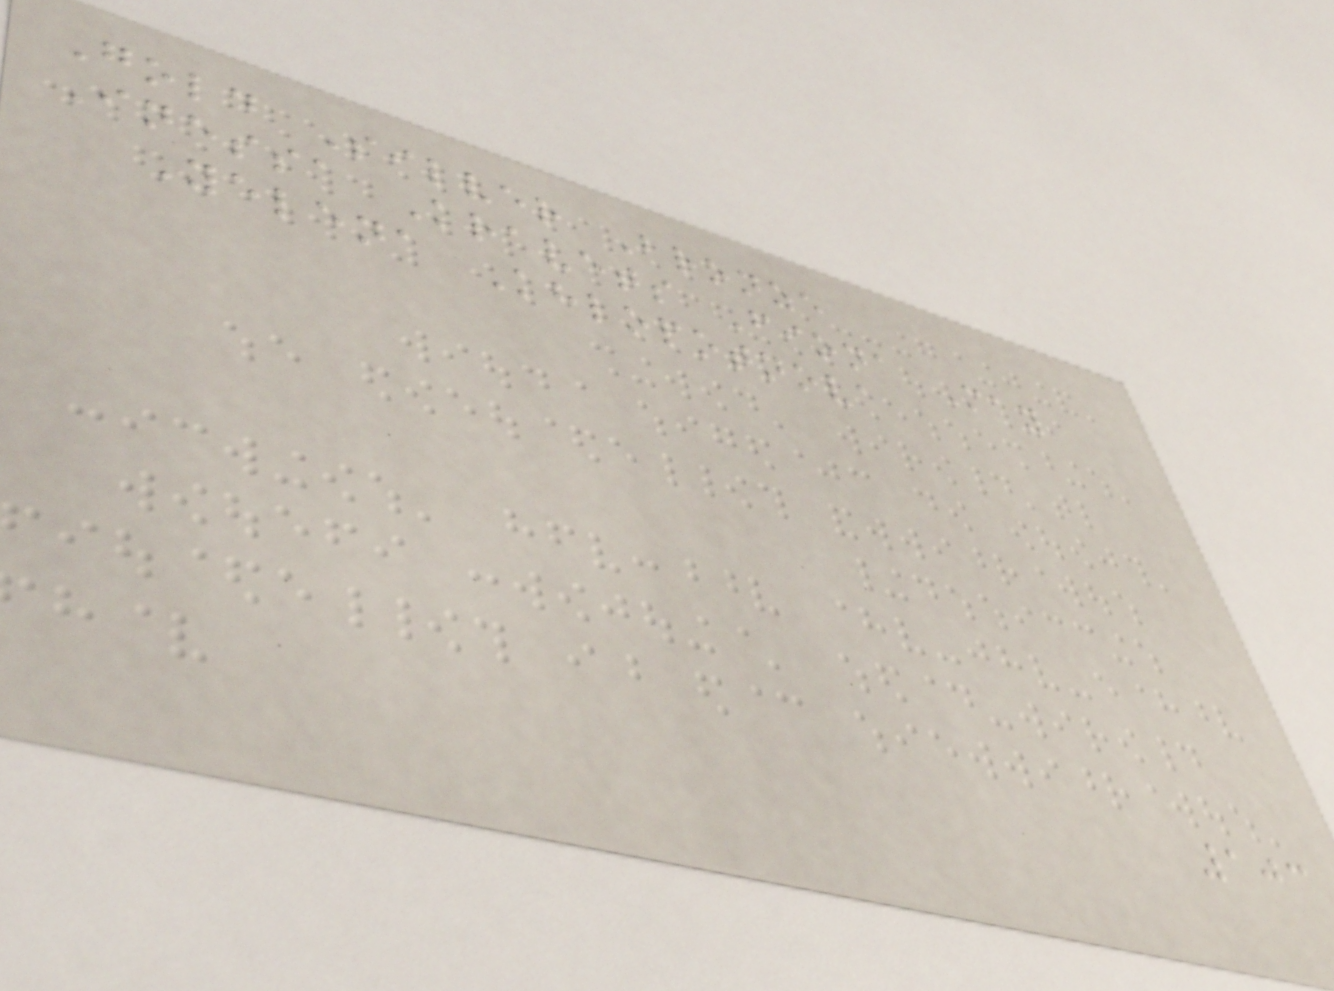Gold Silver Bronze
Inessa Kravets Fiona May
Yelena Khlopotnova
103
